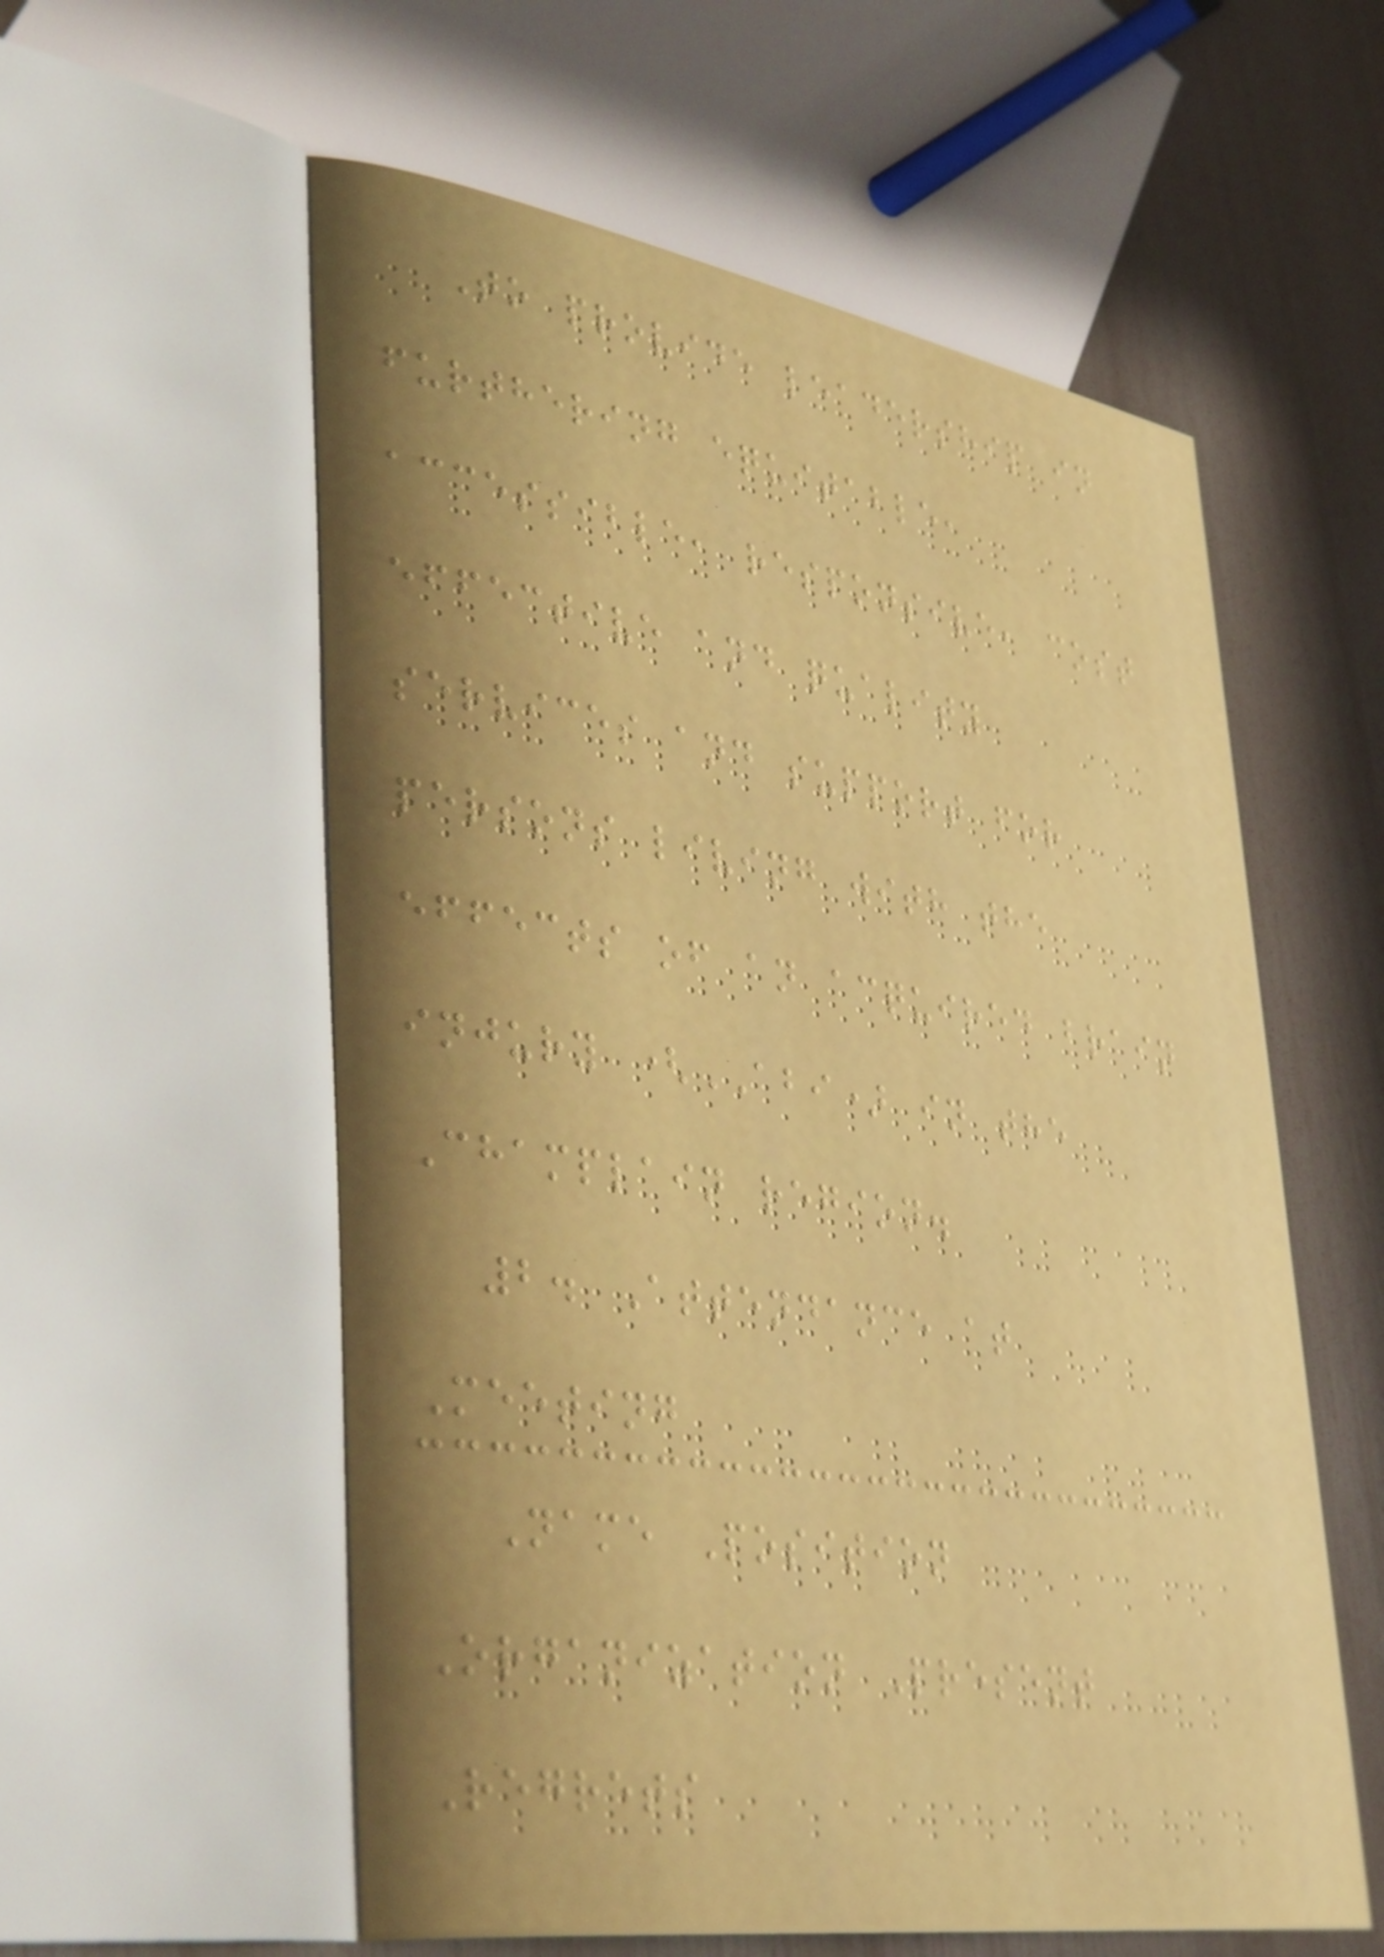To provide leadership in
furthering equitable,
accessible, responsive, cost
effective and quality
services and support for
persons living with the
effects of an acquired brain
injury (ABI) in the
Champlain region.
2. Attendance at
Meeting
Name Position
Organization Present
Regrets
